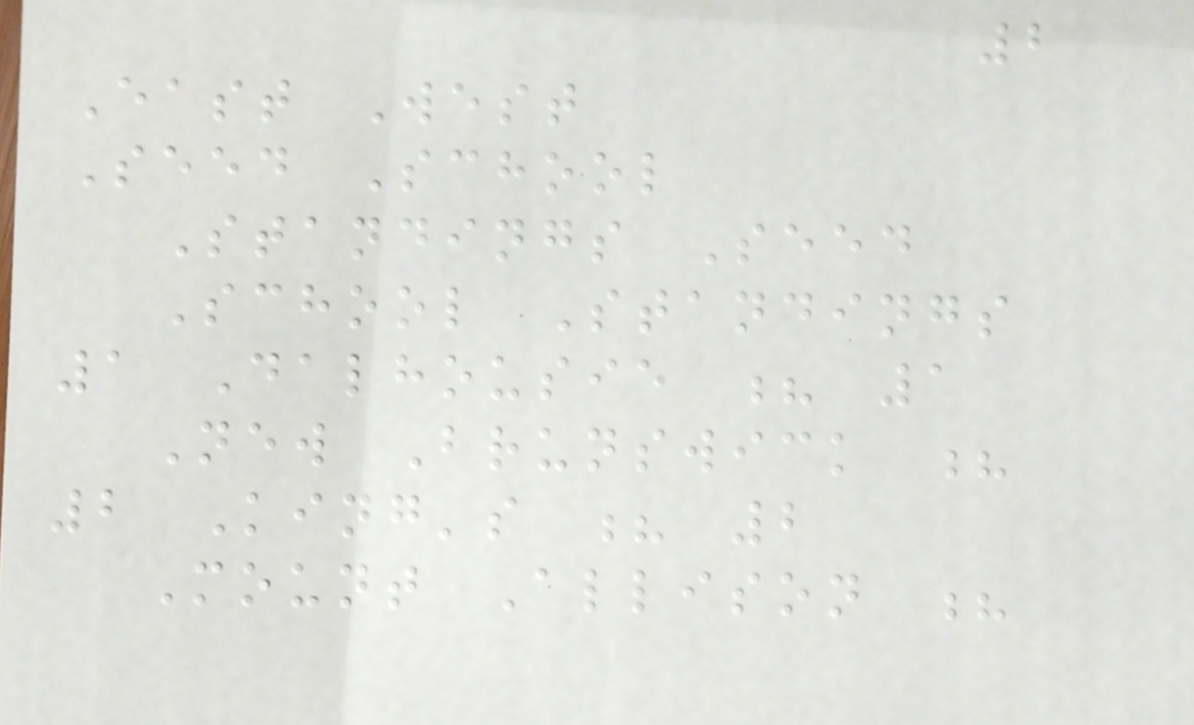2
East West
Seed School
Standings Seed
School Standings
1 Dalhousie ? 1
New Brunswick ?
2 King's ? 2
Mount Allison ?
